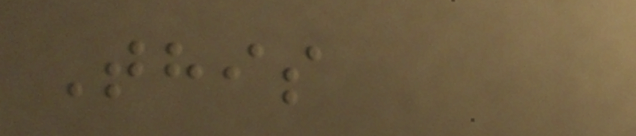This
